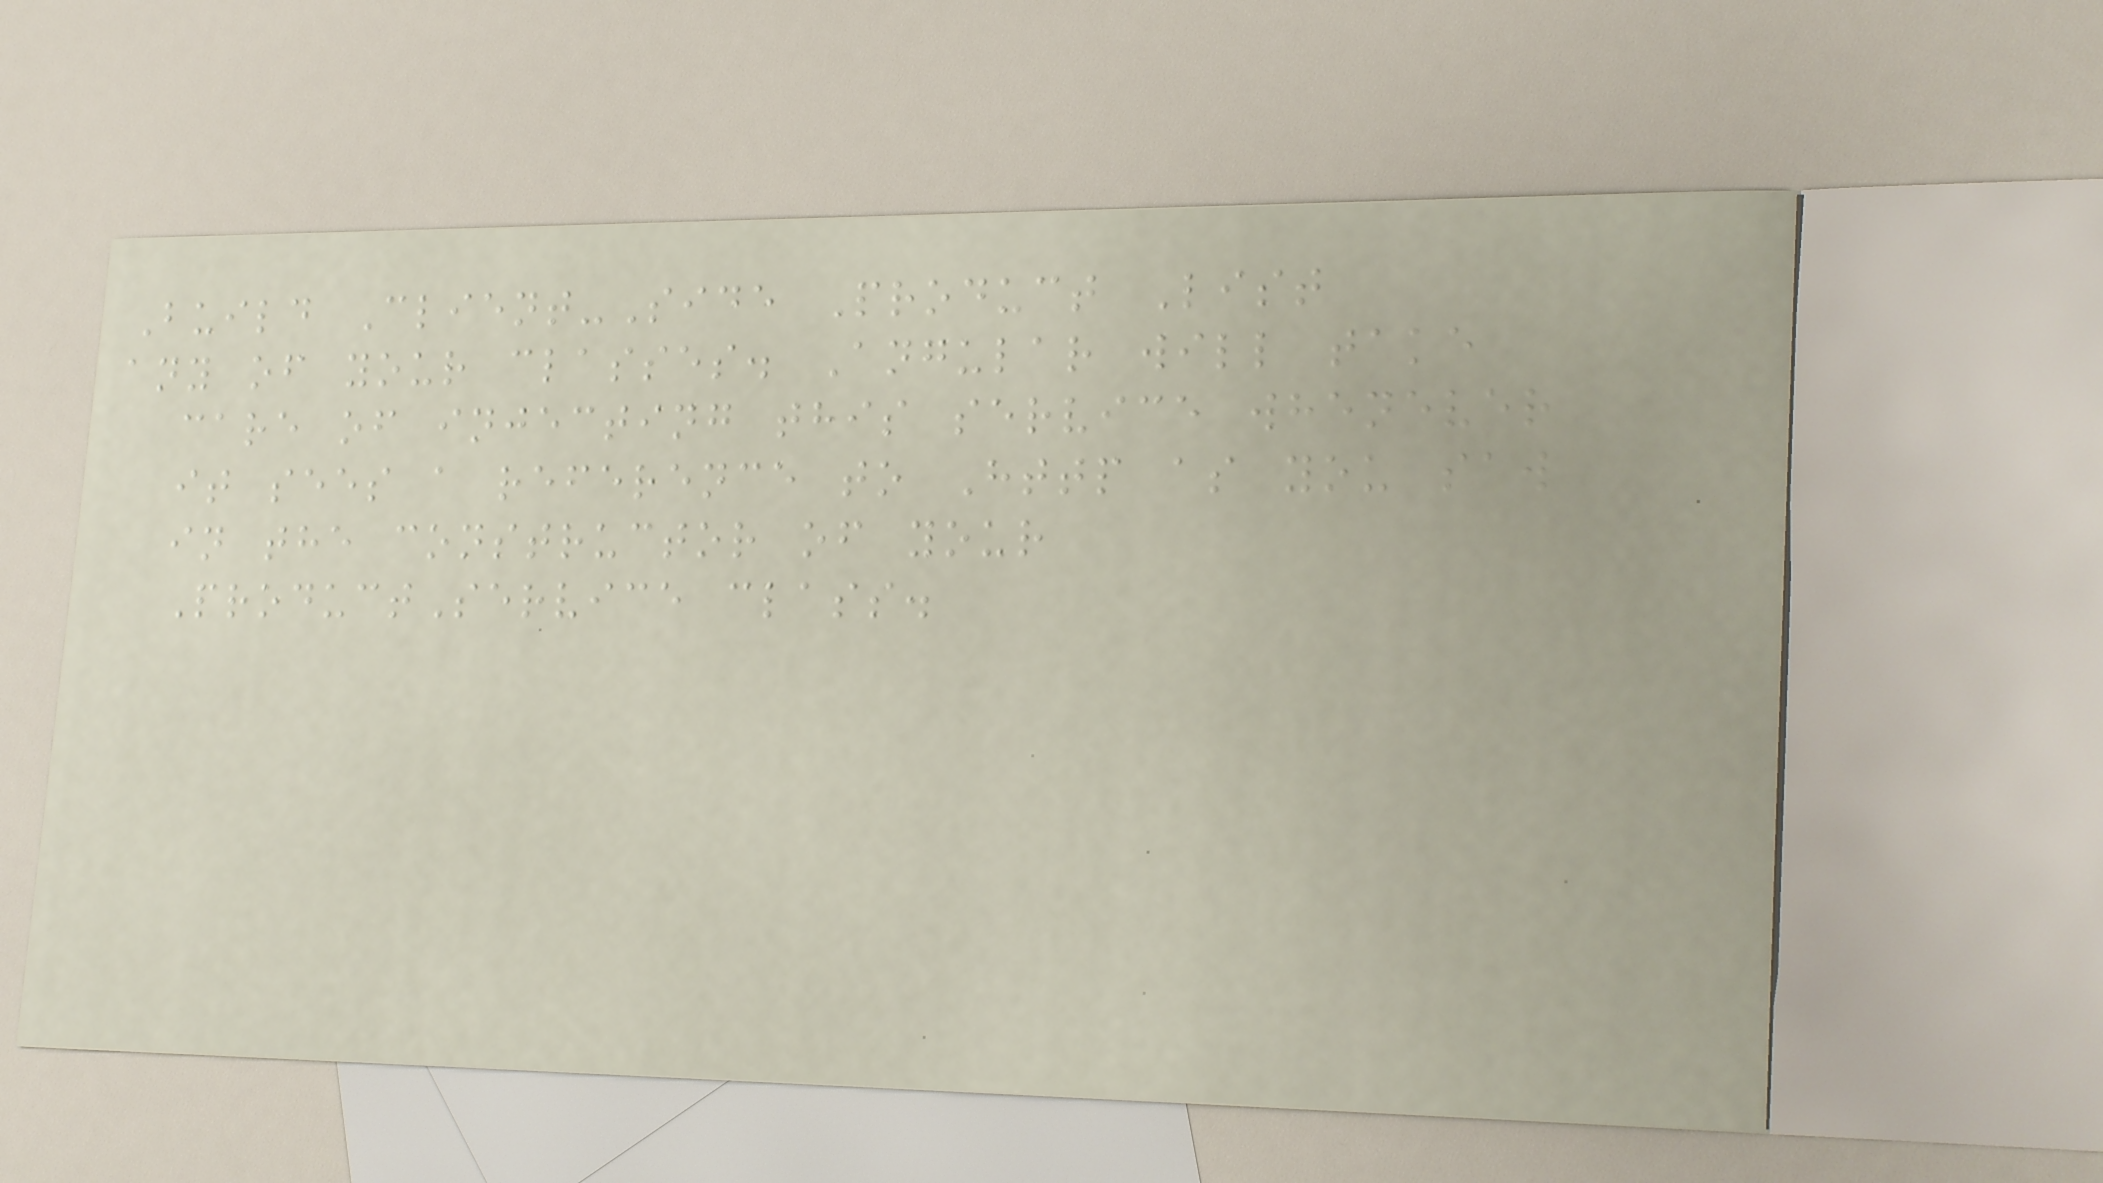Build Client-Side Product List
any of your classes. Angular will take
care of injecting this service whenever
it sees a reference to Http as you saw
in the constructor of your
ProductService class.
